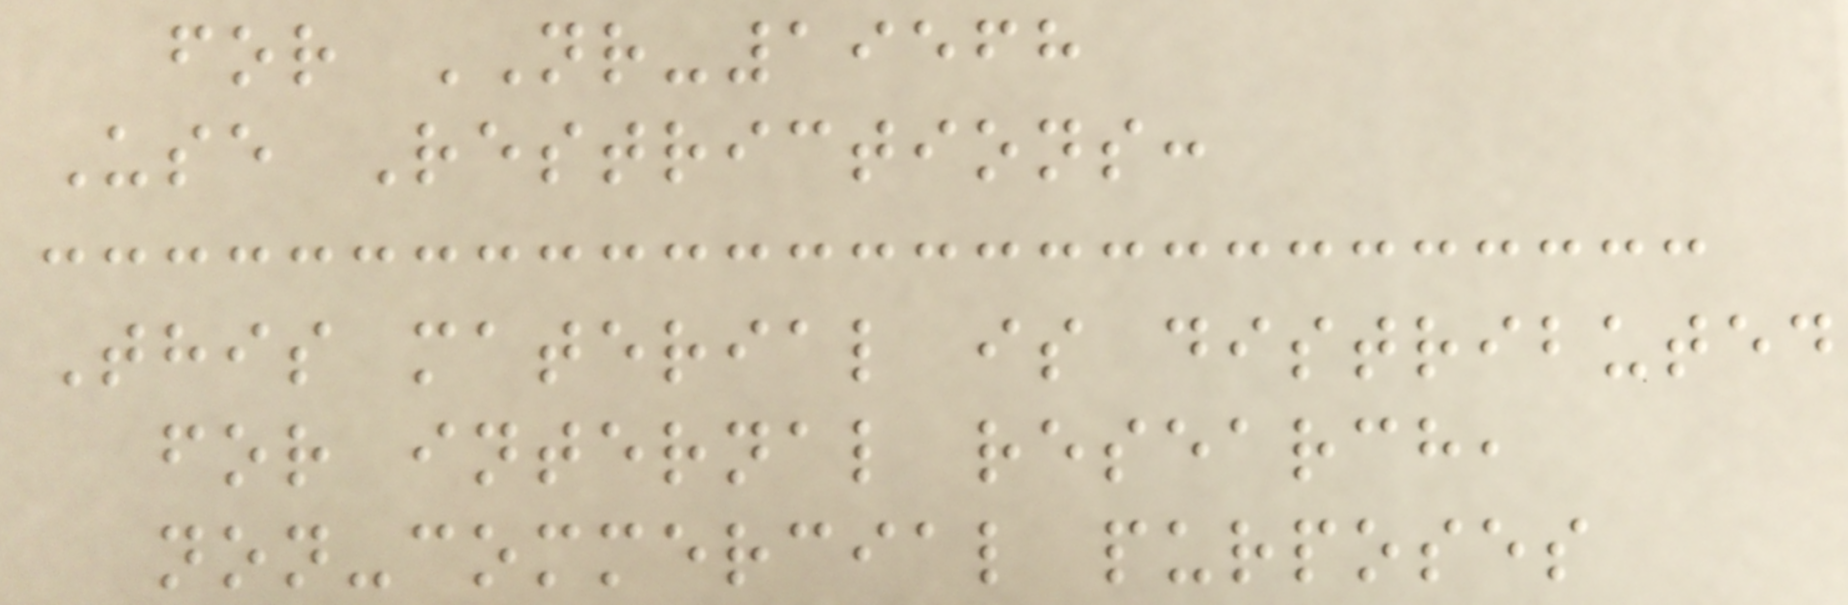for NR-19568
Use Restrictions:
This material is distributed
for internal research,
non-commercial purposes
